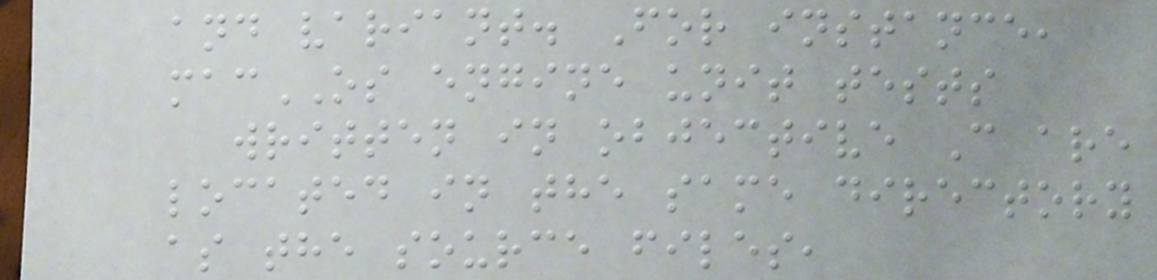and variant. For instance,
macOS engine unit tests
written in objective C are
located in the same directory
as the source files,
